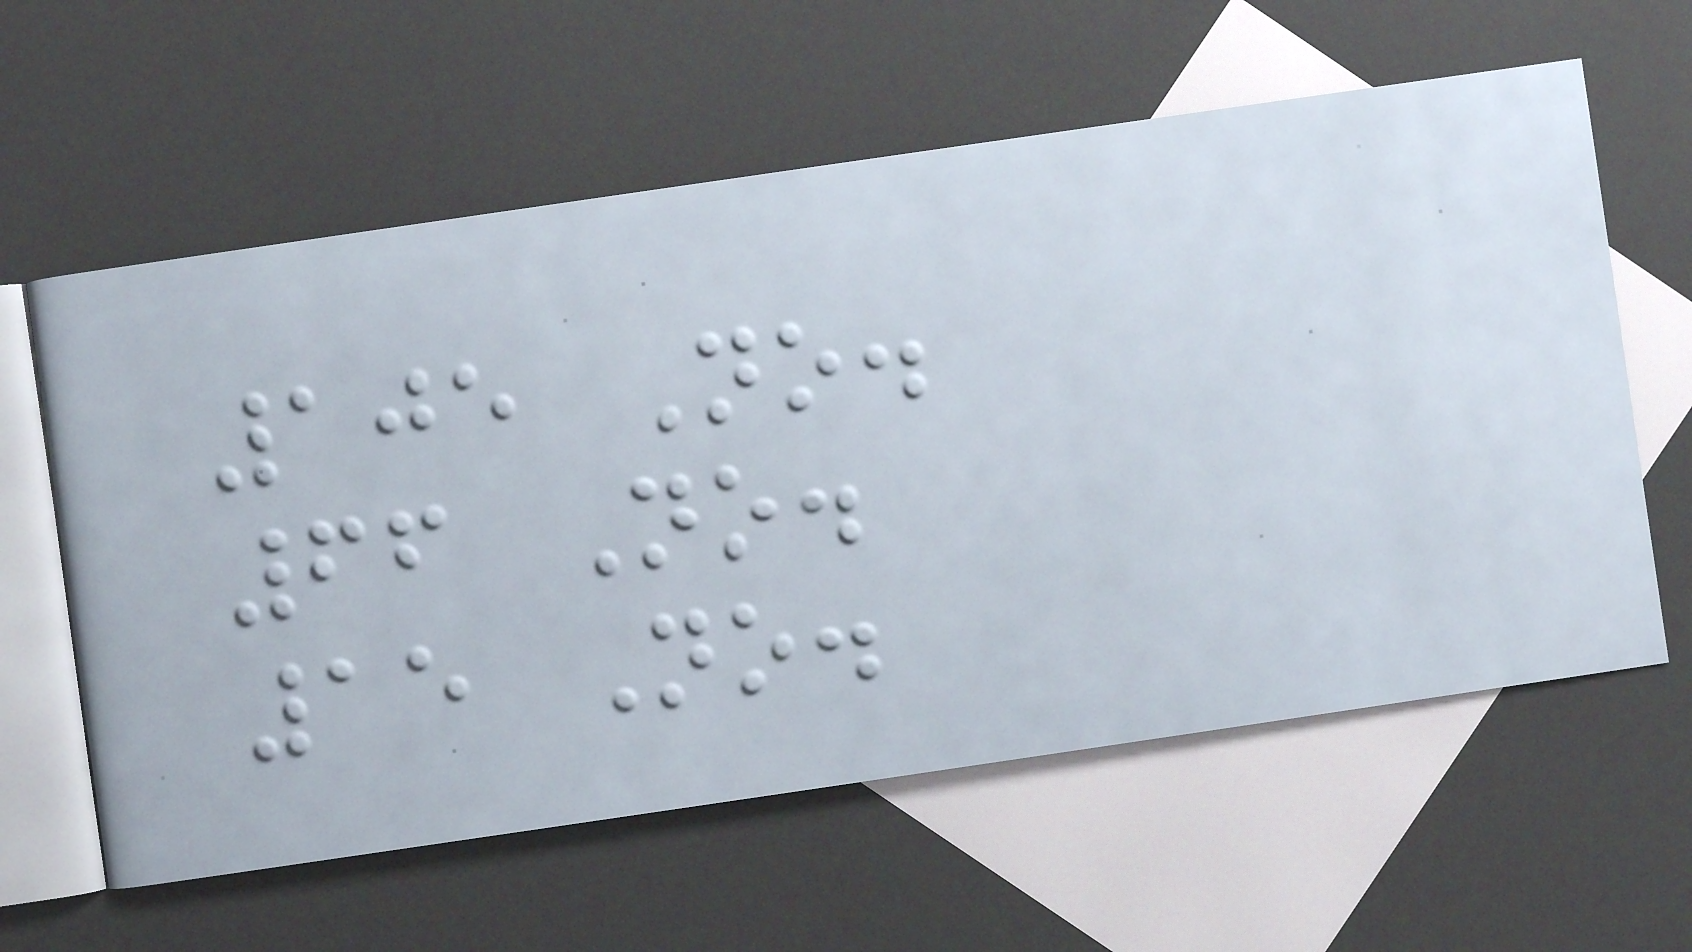105 No.
66 No.
15 No.
